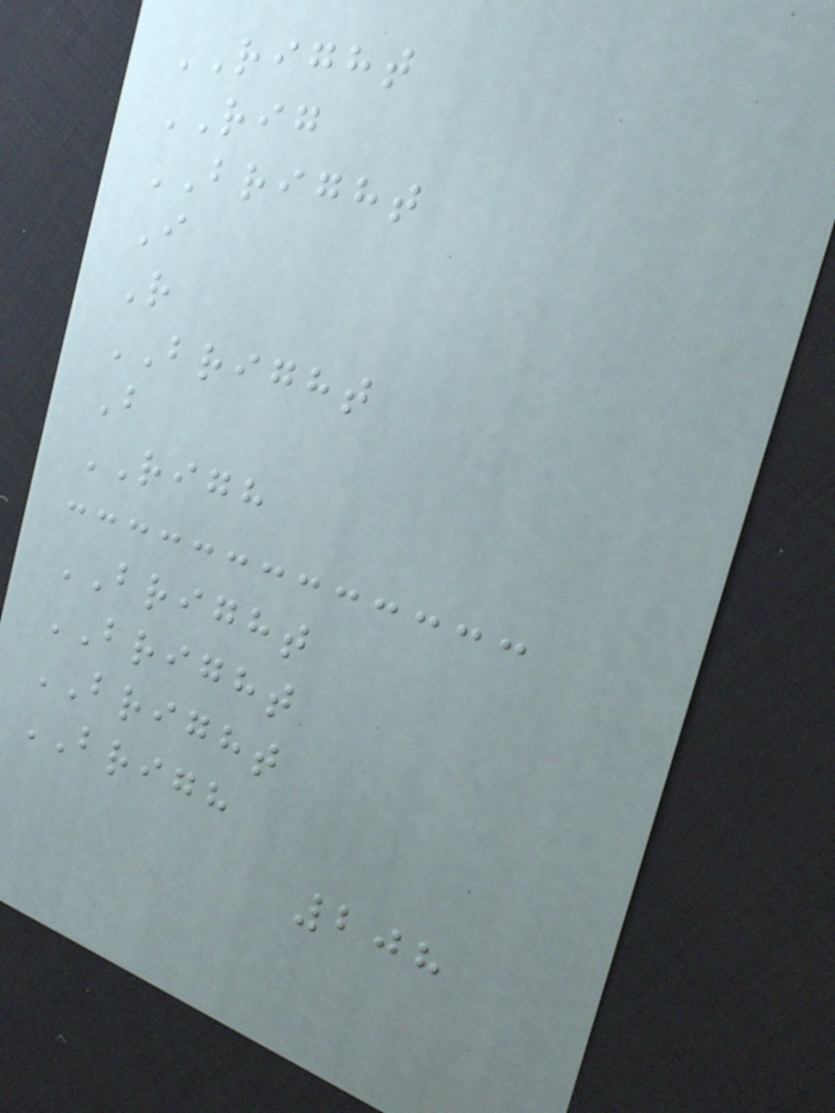RIGHT
RIG
BRIGHT
I
R
BRIGHT
B
RIGH
BRIGHT
BRIGHT
BRIGHT
BRIGH
208
